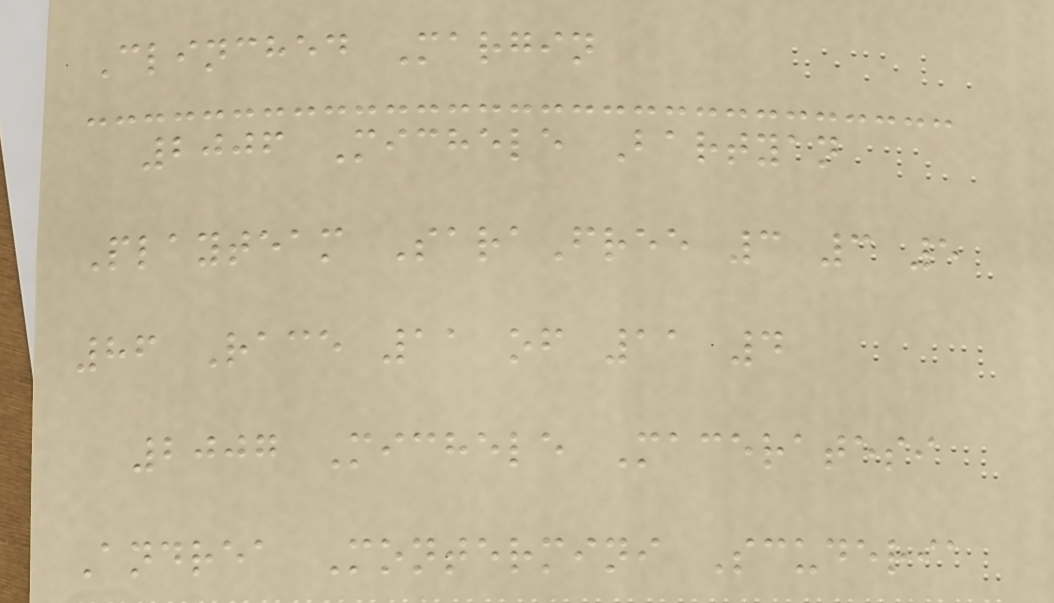Clinched Margin
2006 Michele Bartyan
Playteam SaraFree 3 3 5
86 Race 11 of 11 4
2007 Michele Maceratesi
Andrea Montermini Scuderia
